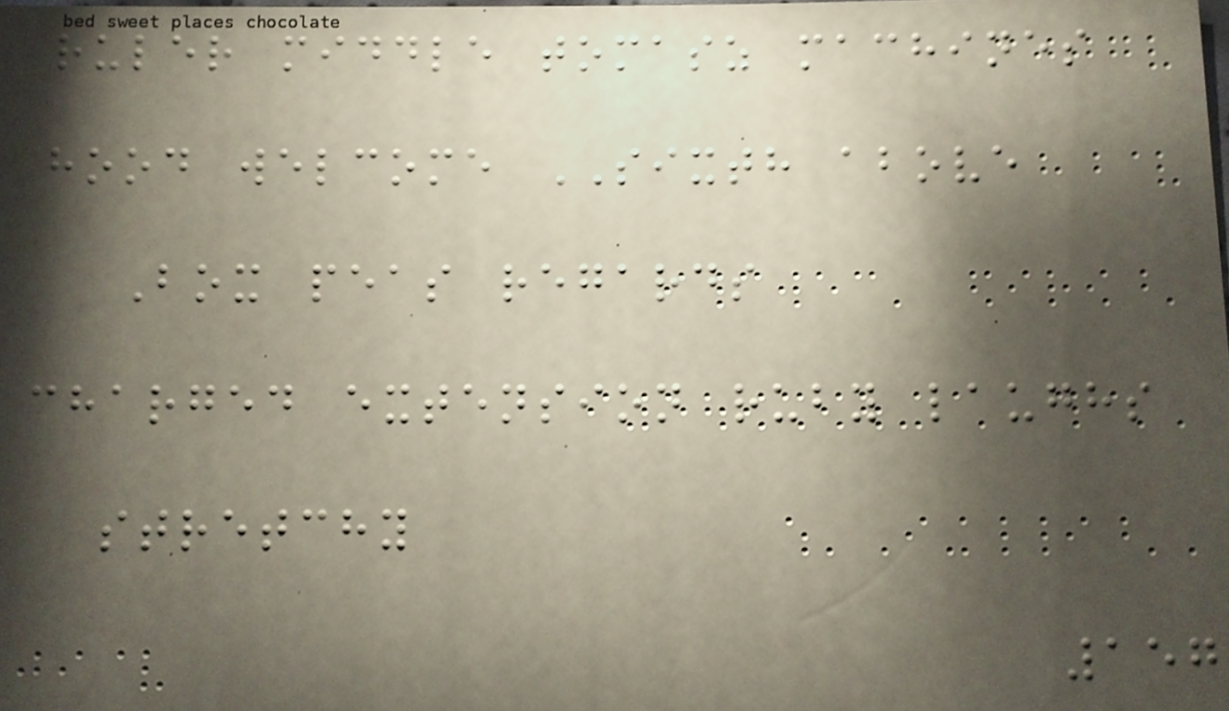ruler middle tomasz machines
hood welcome SIXTH above
Box peas regards
charged extension ruby laughs
stretchy
157
